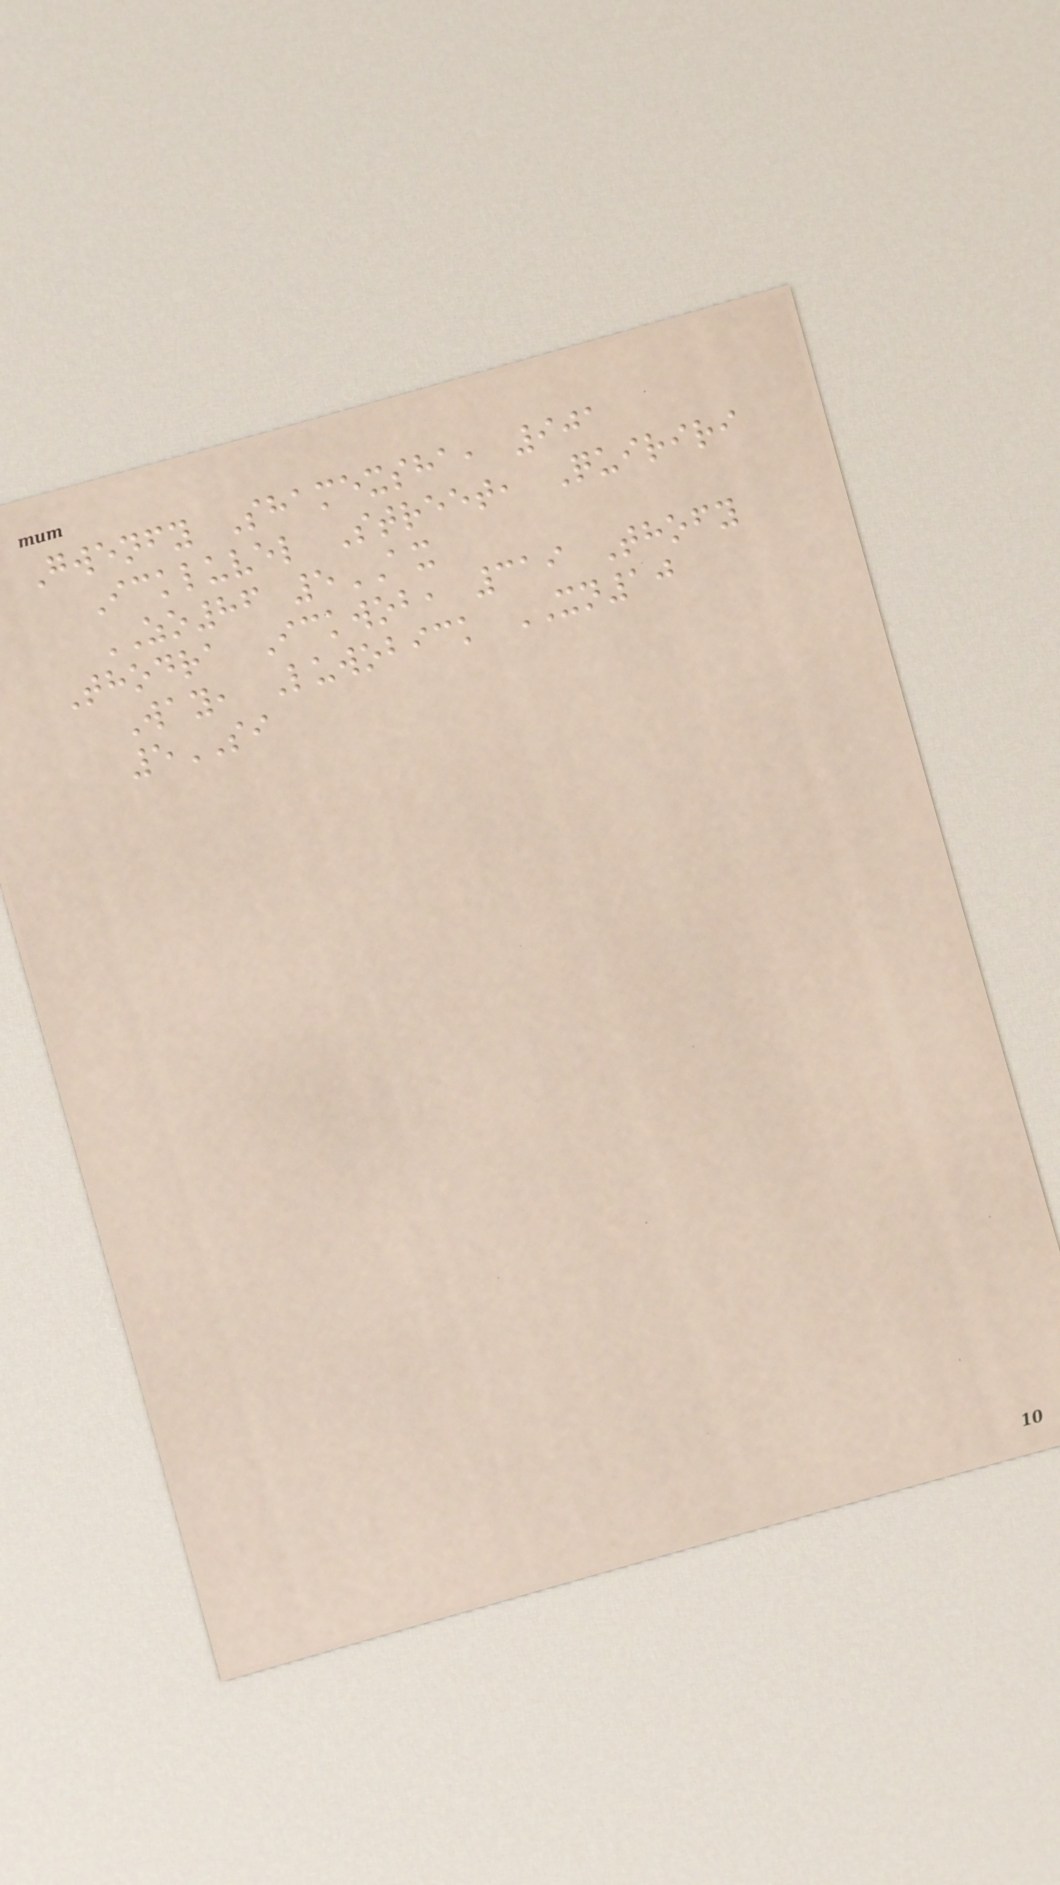Gwenfy Shamexsha, 901
Ickluvel Street, Quiriri
ZO86 5AX
Thodra Ickwob, 319 Thofy
Way, Luwobick XN10
5SI
